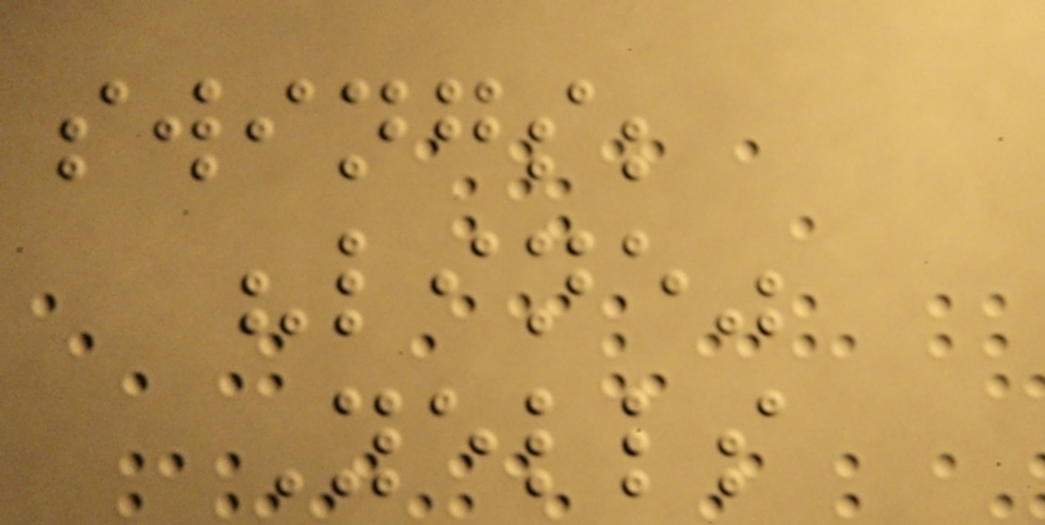swings;
"line"
Yells
